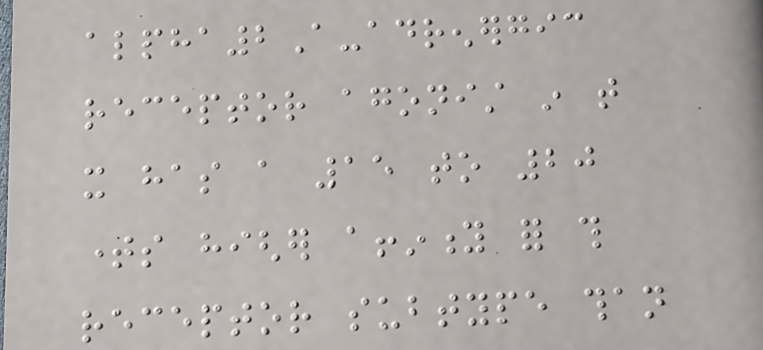alpha2A-adrenergic
receptor agonist in that
it has a 15 to 20
times higher affinity for this
receptor subtype than
